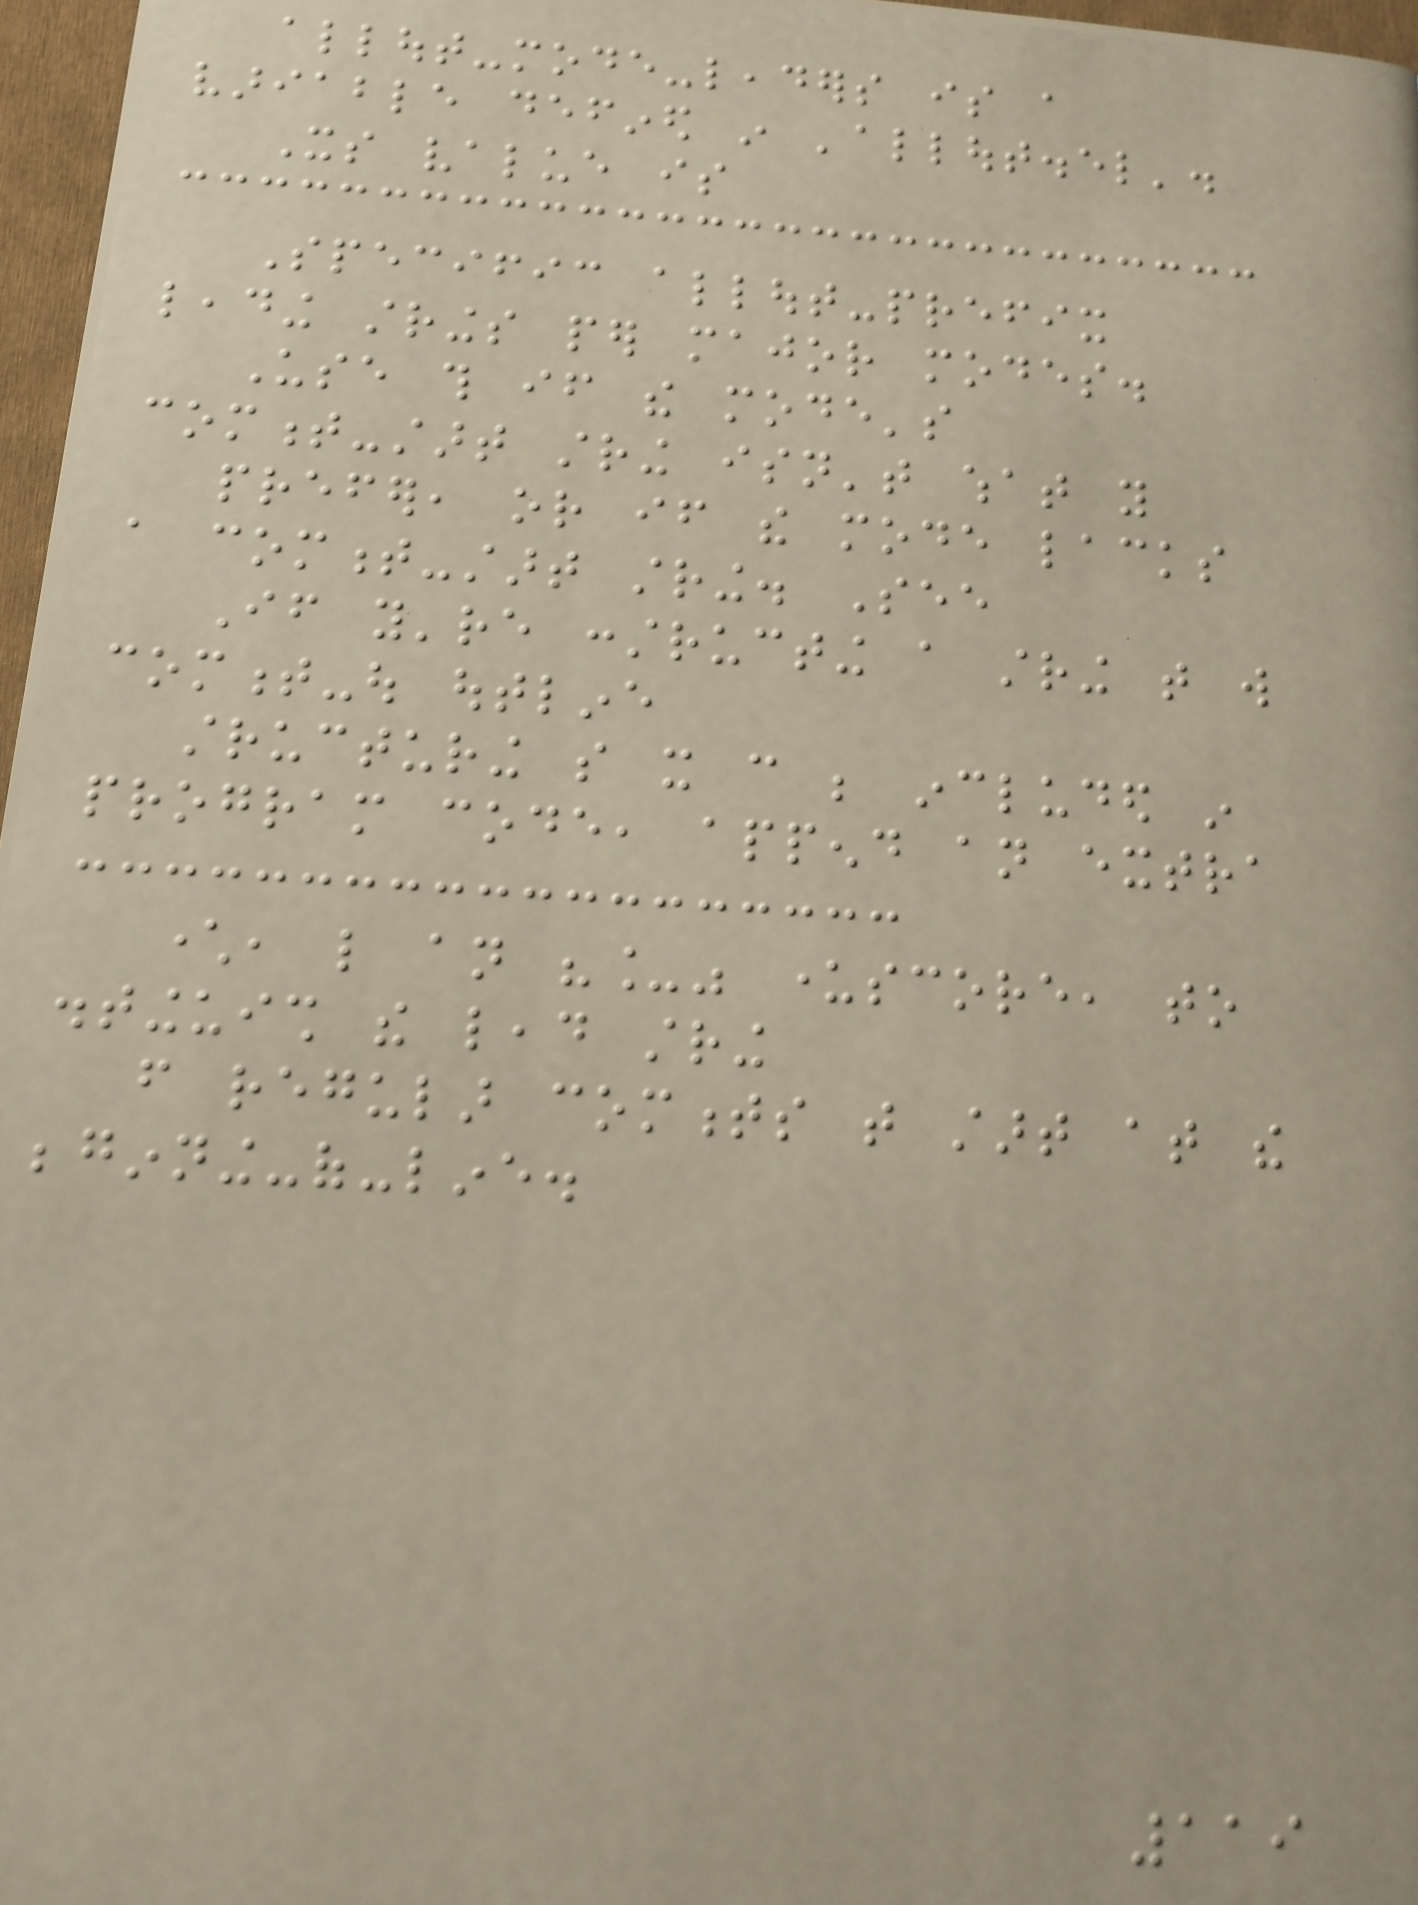allout-mode-leaders is a
variable defined in 'allout.el'.
Its value is
Specific allout-prefix
leading strings per major modes.
Use this if the mode's
comment-start string isn't what you
prefer, or if the mode lacks
a comment-start string. See
If you're constructing a string that will
comment-out outline
structuring so it can be included in
program code, append an extra
character, like an "_" underscore, to
distinguish the lead string
from regular comments that start at the
beginning-of-line.
119
